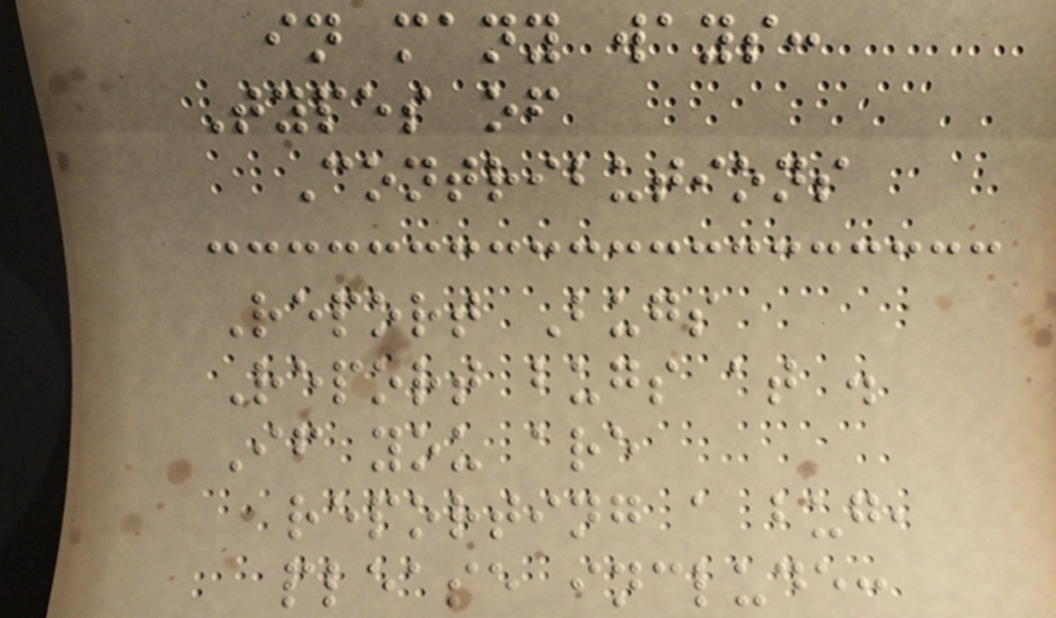in many ways:
Types of
Contributions
Report Bugs
Report bugs at .
If you are
reporting a bug,
please include:
